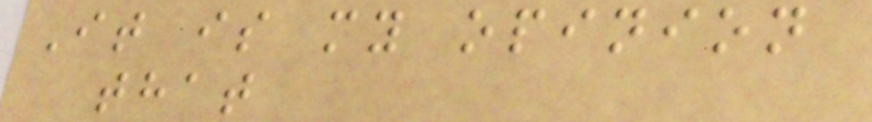It is my opinion
that
